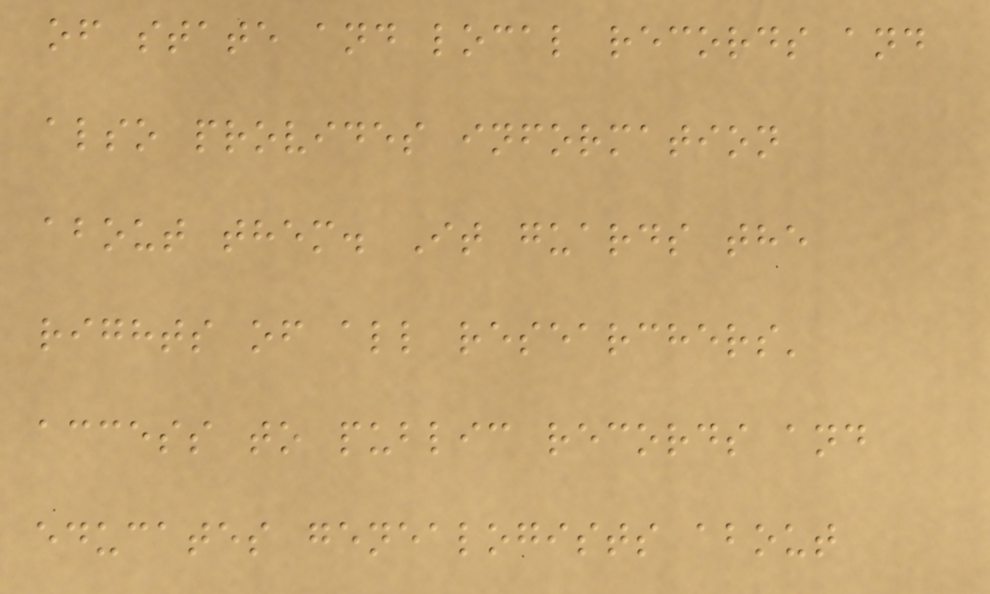of state and local records and
also provides information
about them. It guards the
rights of all researchers'
access to public records and
educates genealogists about
